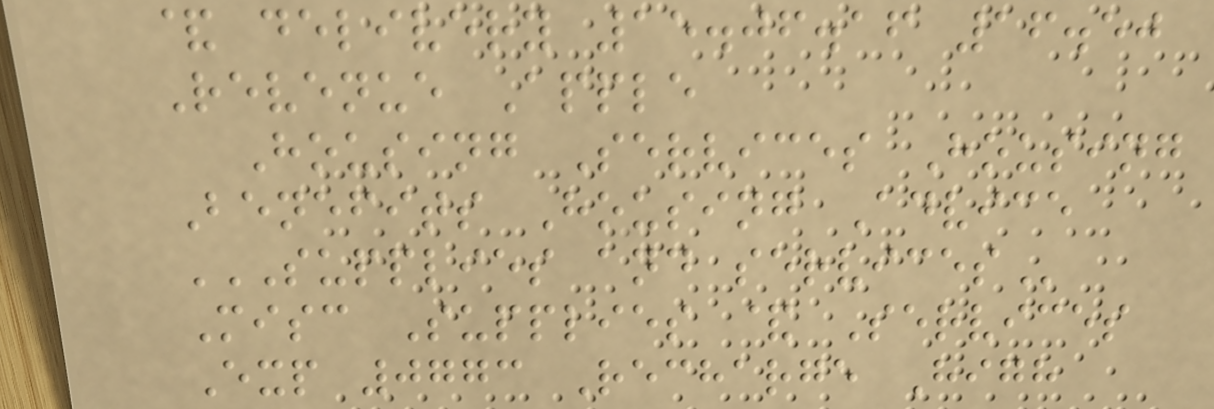& delivery 15.06.16 16.50
Revenue Apple
Housing Services Housing
Benefits Housing Advice
SUPPLIES AND SERVICES
Misc Supplies & Services
Exp 0773 Recharge High
